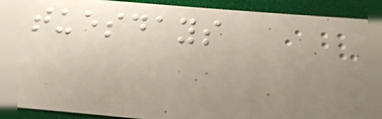tuesdays
